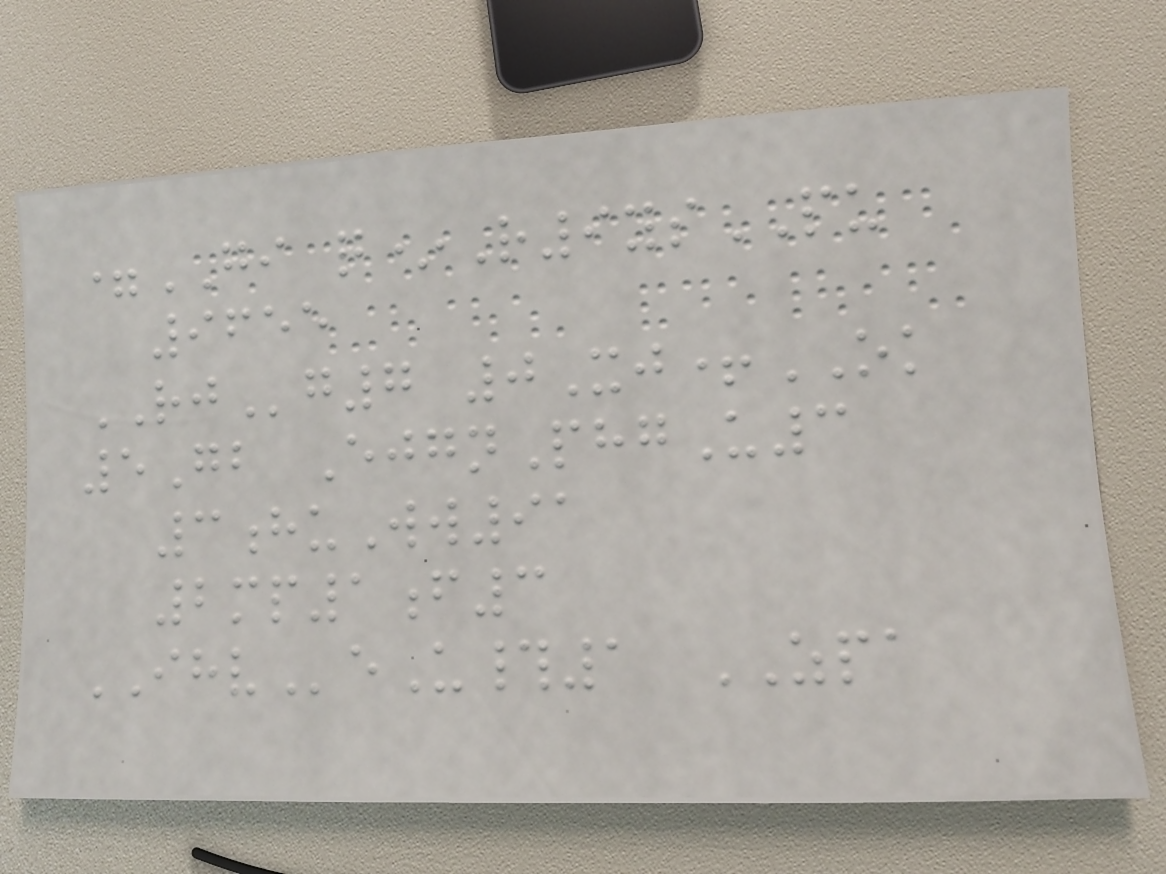=GI q*R9ysPU
9655
RJg7 0Xj+OK
5Gb EjgnPhgU3
3huWw91
2mp1f3
IHVeU#1 ZPA
